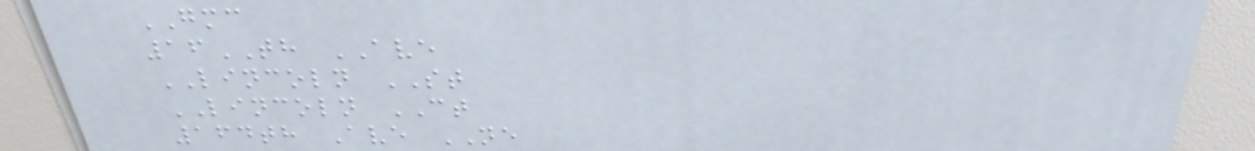GMC
16TH AVE
LINCOLN ST
LINCOLN CT
164th Ave NE
